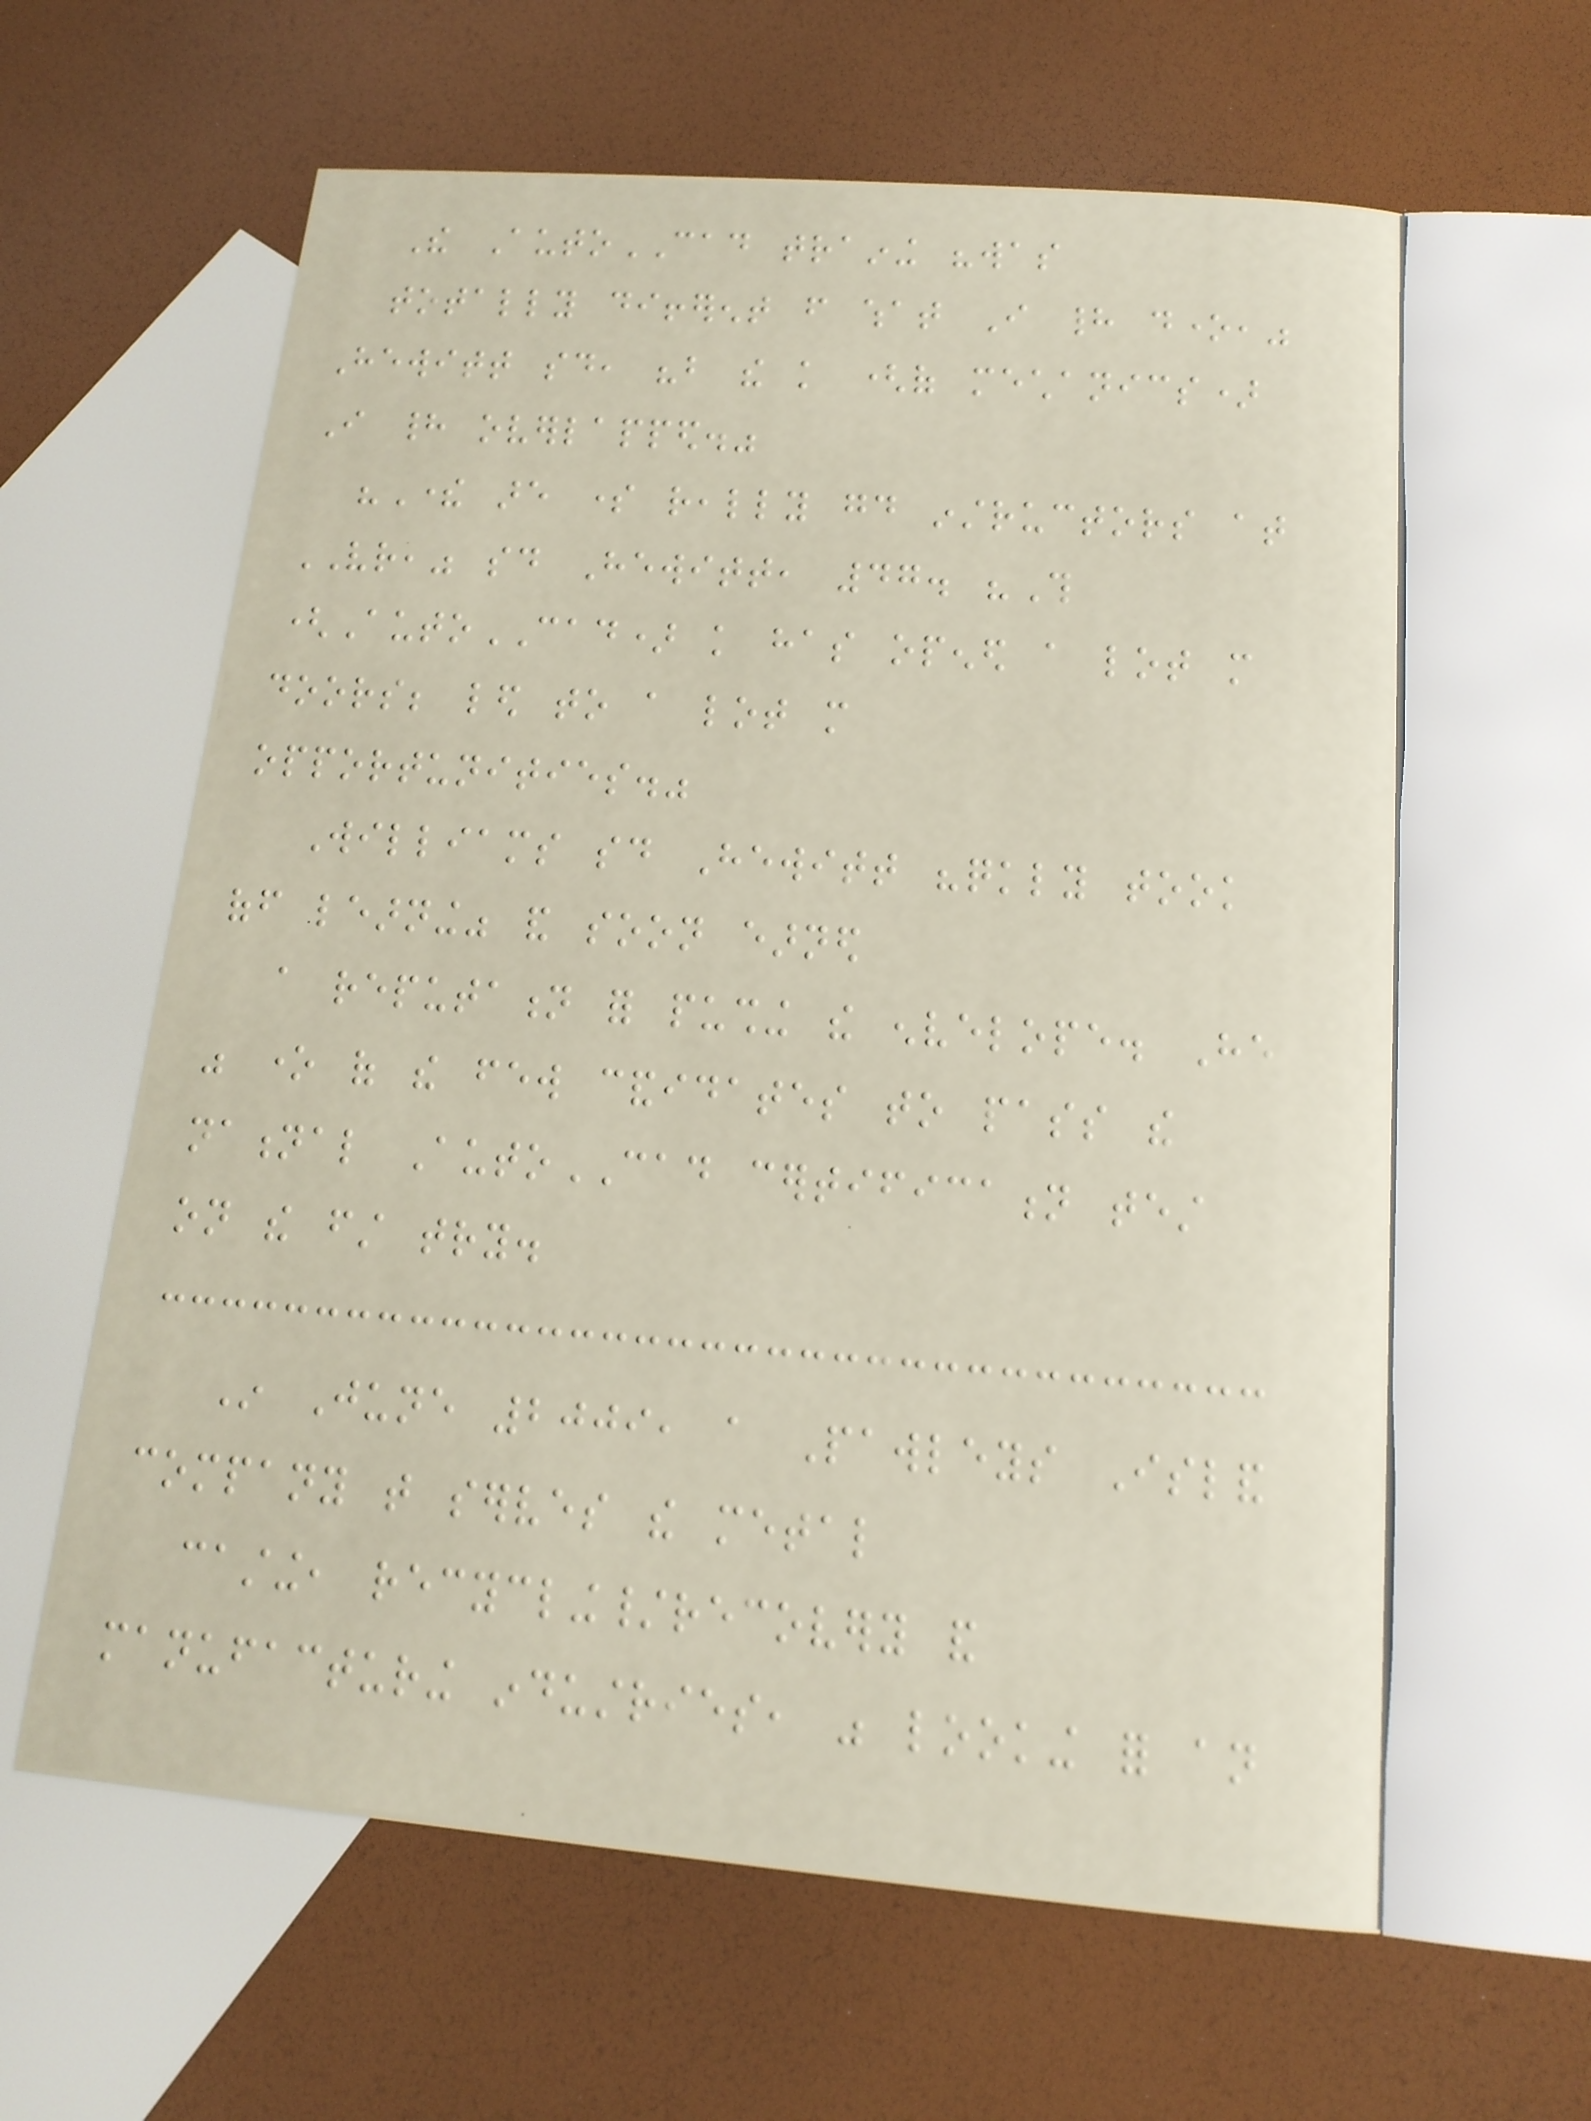The AutoCAD training "was
totally different from what I had done,"
Hewitt said, "but the knowledge (of mechanics)
I had overlapped."
"There are some really good instructors at
VR," said Hewitt, 47. "This
(AutoCAD) knowledge has opened a lot more
doors; led to a lot more
opportunities."
Williams said Hewitt "quickly took
off learning" and soon earned
a reputation for pushing the envelope. He
was one of the few candidates to pass the
national AutoCAD certification test
on the first try.
In June 2009, a Pawleys Island
company that serves the metal
casting, recycling/recovery and
manufacturing industries, was looking for an
